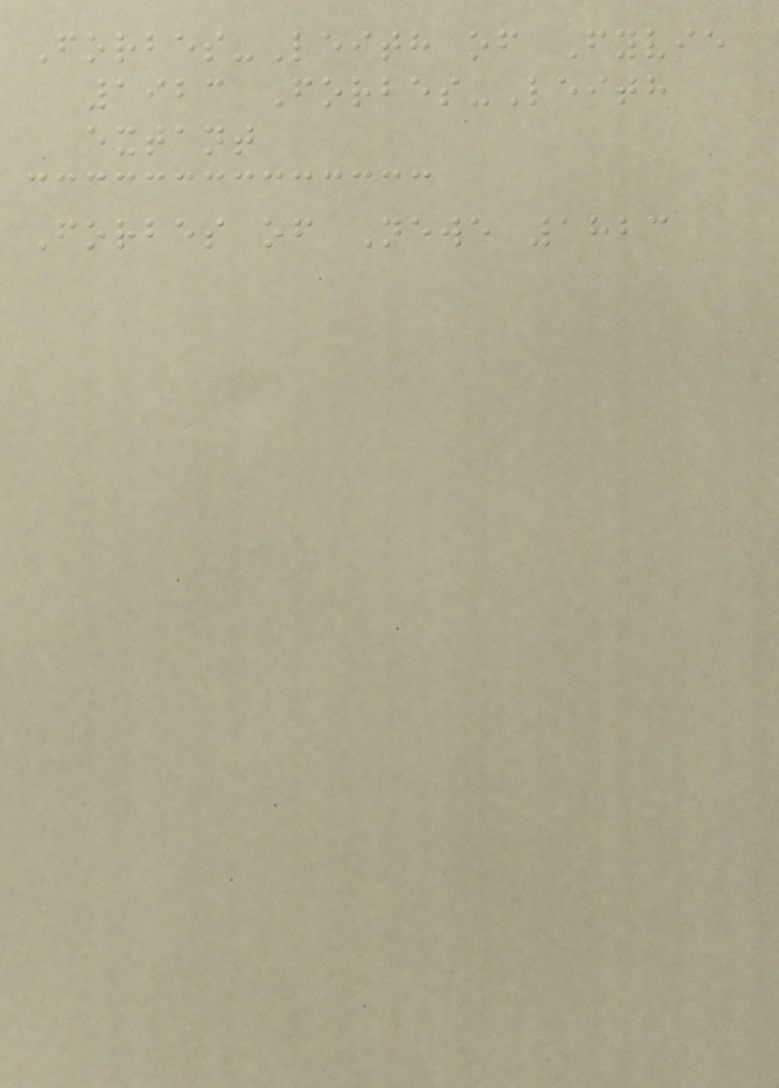Forbes-Leith of Fyvie
1923 Forbes-Leith
extant
Forbes of Newe 1823
